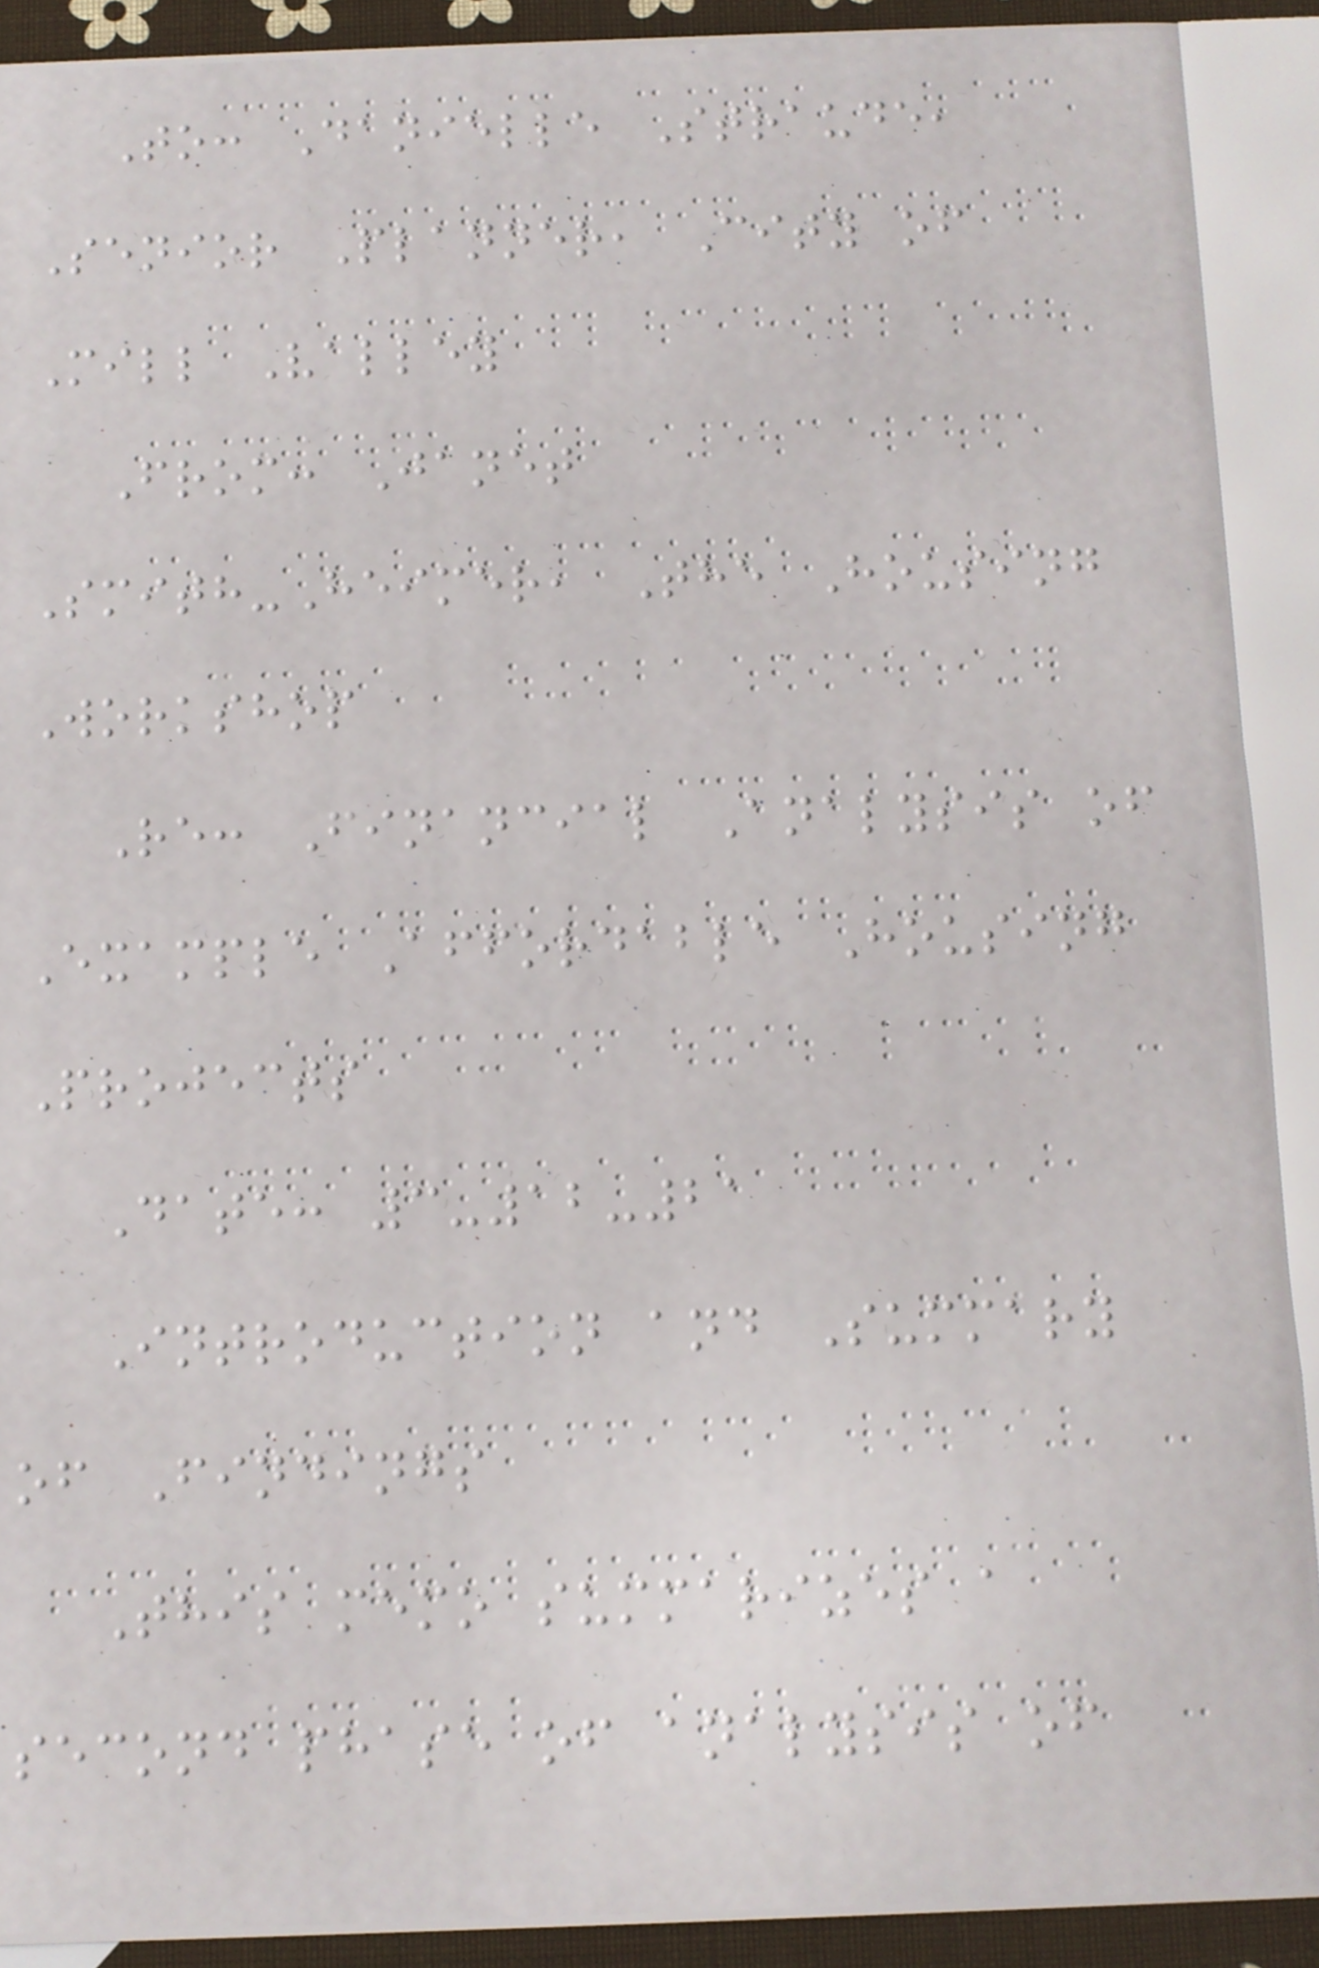To: Danielle Straude,
Senior Planner, City of
Mill Valley
From: Janet
Smith-Heimer, The Housing
Workshop
Re: Financial Analysis of
Example Affordable Housing
Projects
Date: 3-12-21
Introduction and Summary
of Findings
This memo summarizes a
second phase of analysis of
